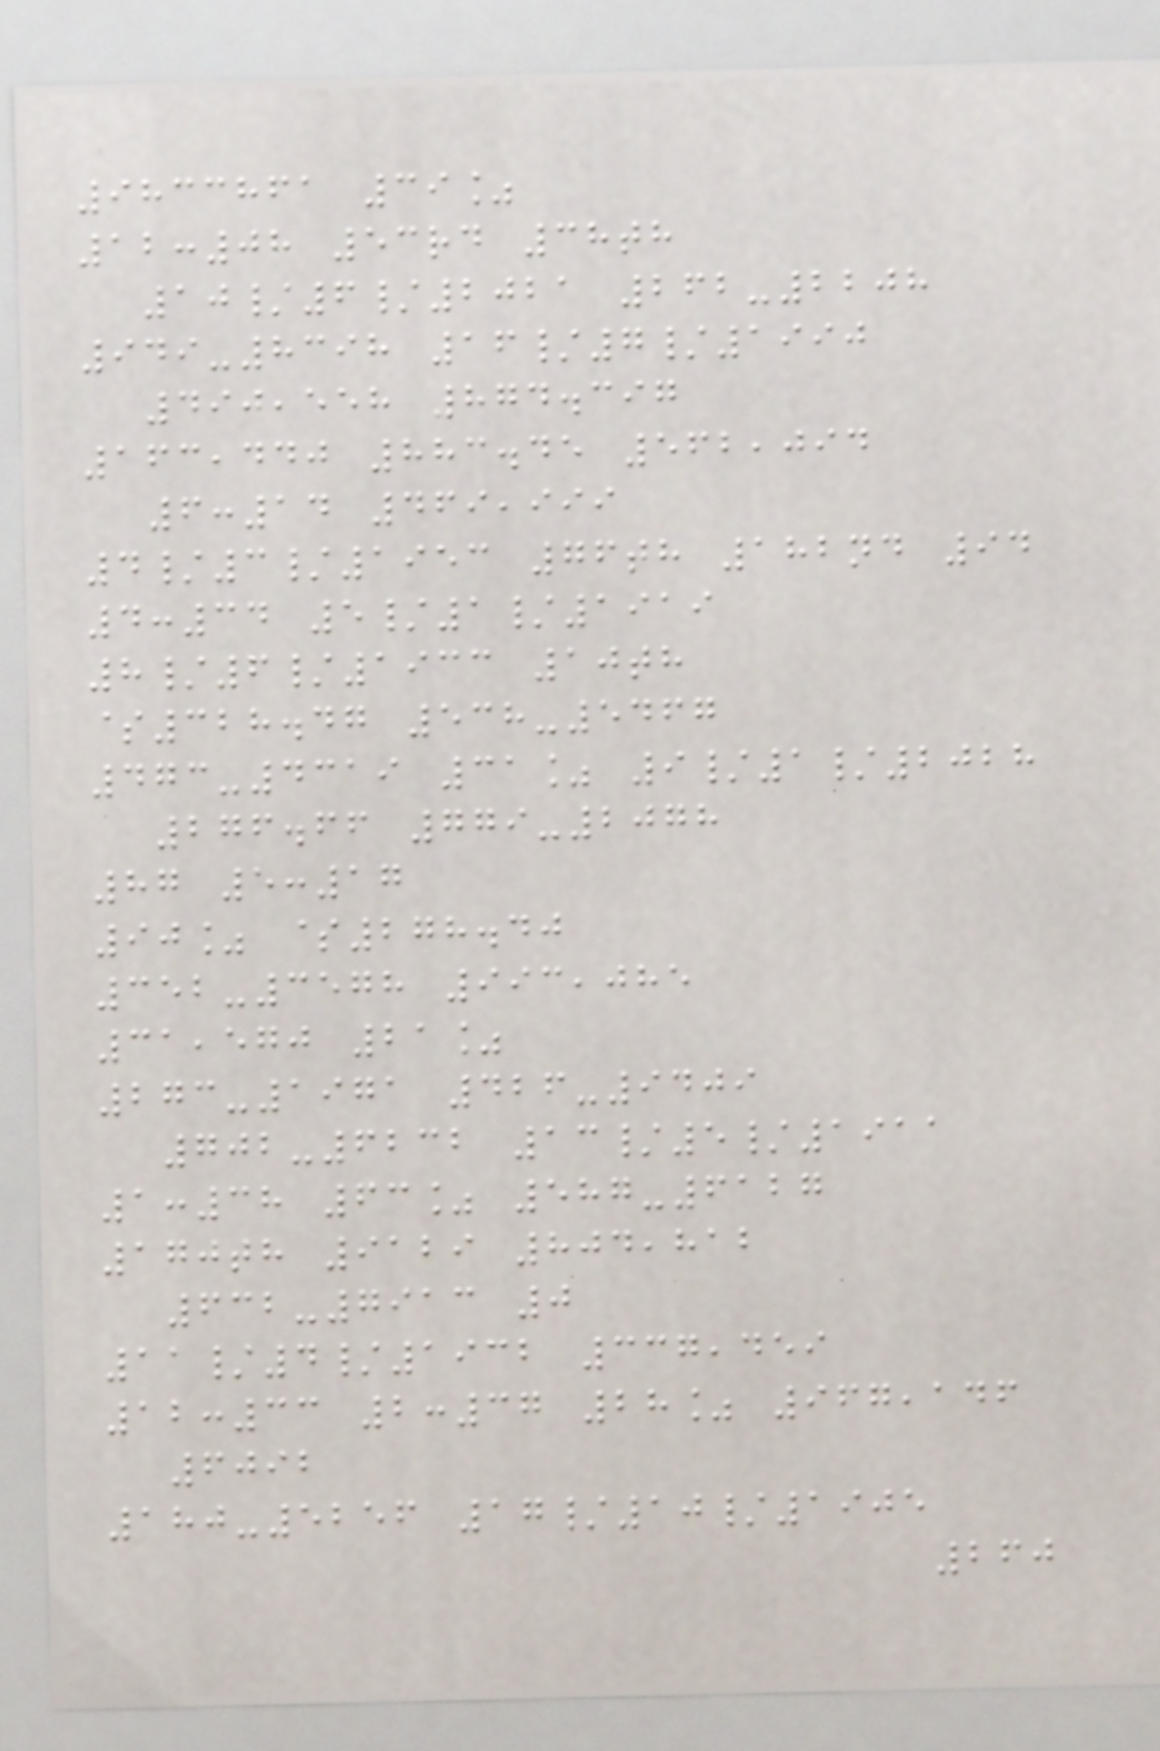9833861 39%
12:08 53rd 38th
10/6/2021 262-2208
949-8398 16/7/1990
490,558 874.397
163,440 883.45 562,094
6:14 469,999
4/3/1953 76th 182nd 94
4:34 5/1/1919
8/6/1933 10th
$328.47 538-5467
473-4319 31% 9/1/2028
276.66 779-2078
87 5:17
90% $278.40
352-3578 993,085
31,570 21%
273-1971 426-9409
702-6232 13/5/1911
1:38 63% 587-6127
170th 9129 804,812
632-7913 0
11/4/1932 337,459
12:33 2:37 28% 967,146
6092
180-5256 17/10/1905
260
